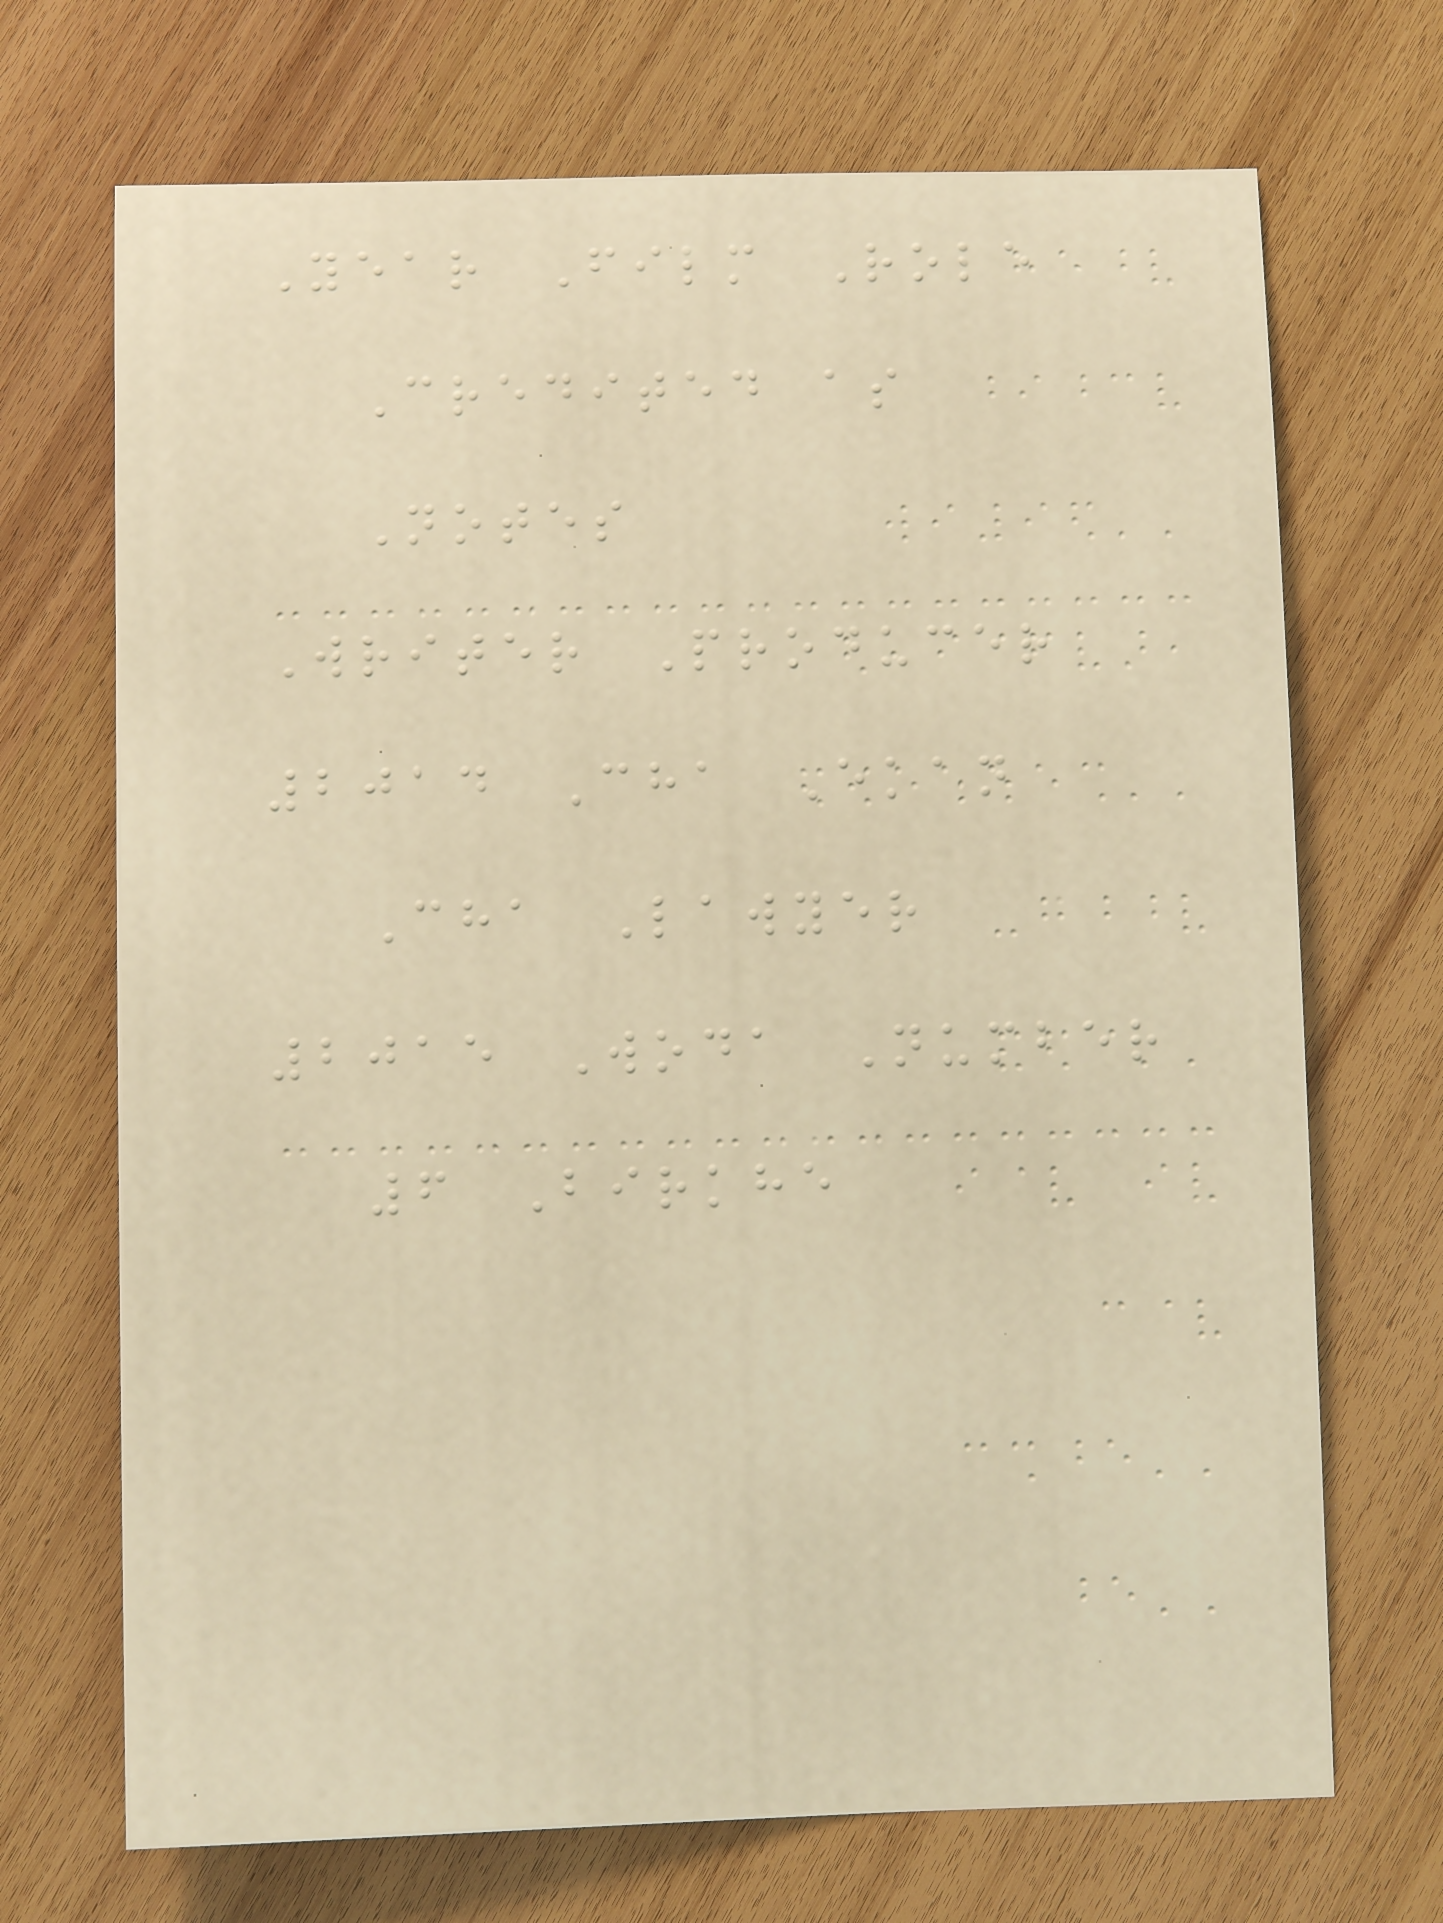Year Film Role
Credited as
Notes
Writer Producer
2014 Cha Ekan
Cha Lawyer
2015 Woda Number
6 Birkhe
